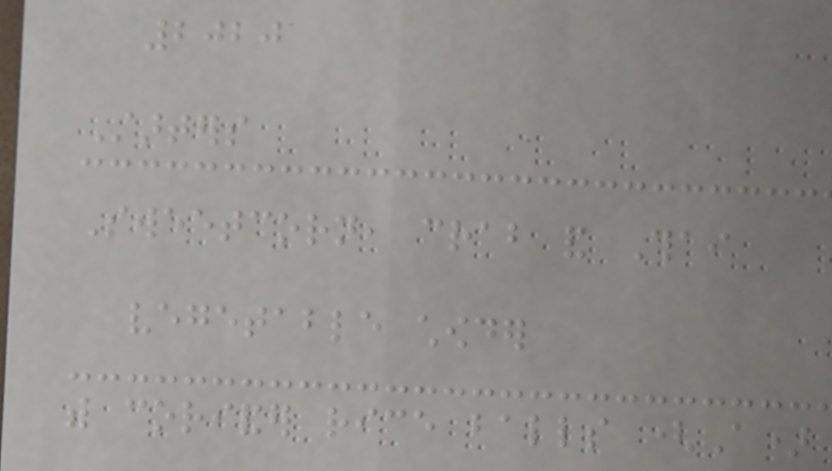2020
Starters
Sweetcorn, crab and Thai
vegetable chowder
with coriander rice balls (A)
